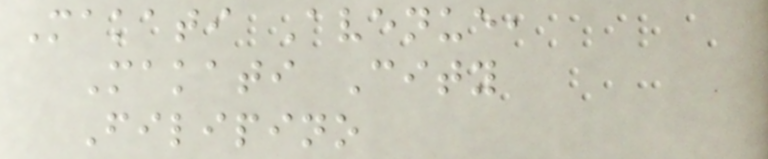Makati Avenue,
Makati City
Filipino
